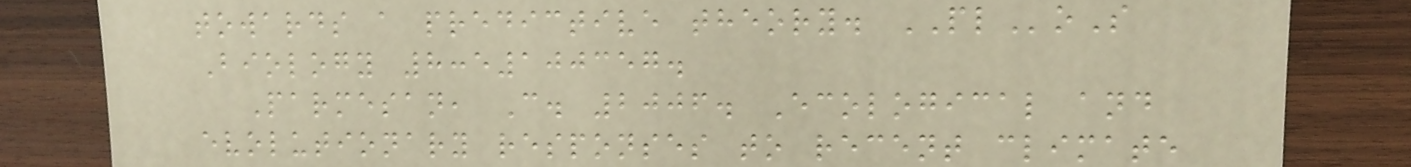towards a predictive theory. PLoS
Biology 8:e100357.
Parmesan, C. 2006. Ecological and
evolutionary responses to recent climate
